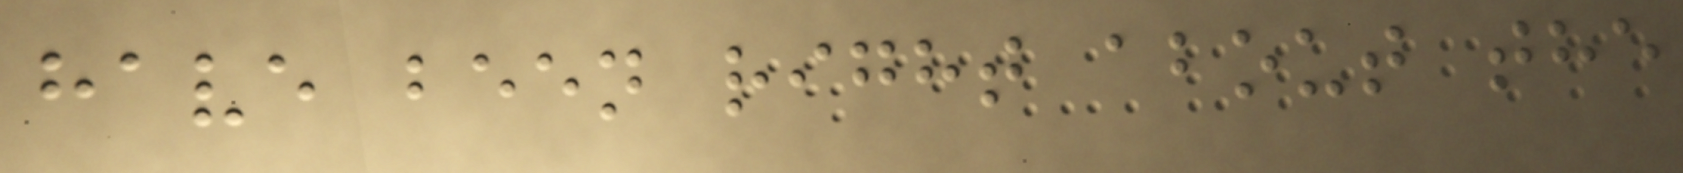have been right about the
